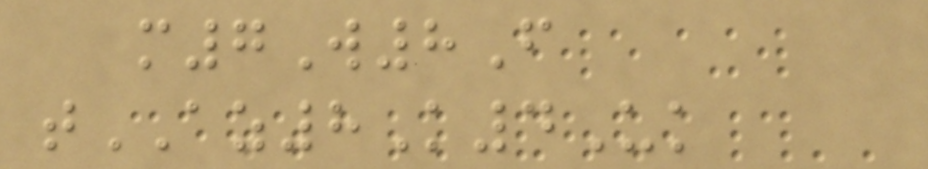m7W8F
tAZ8K4Uk
